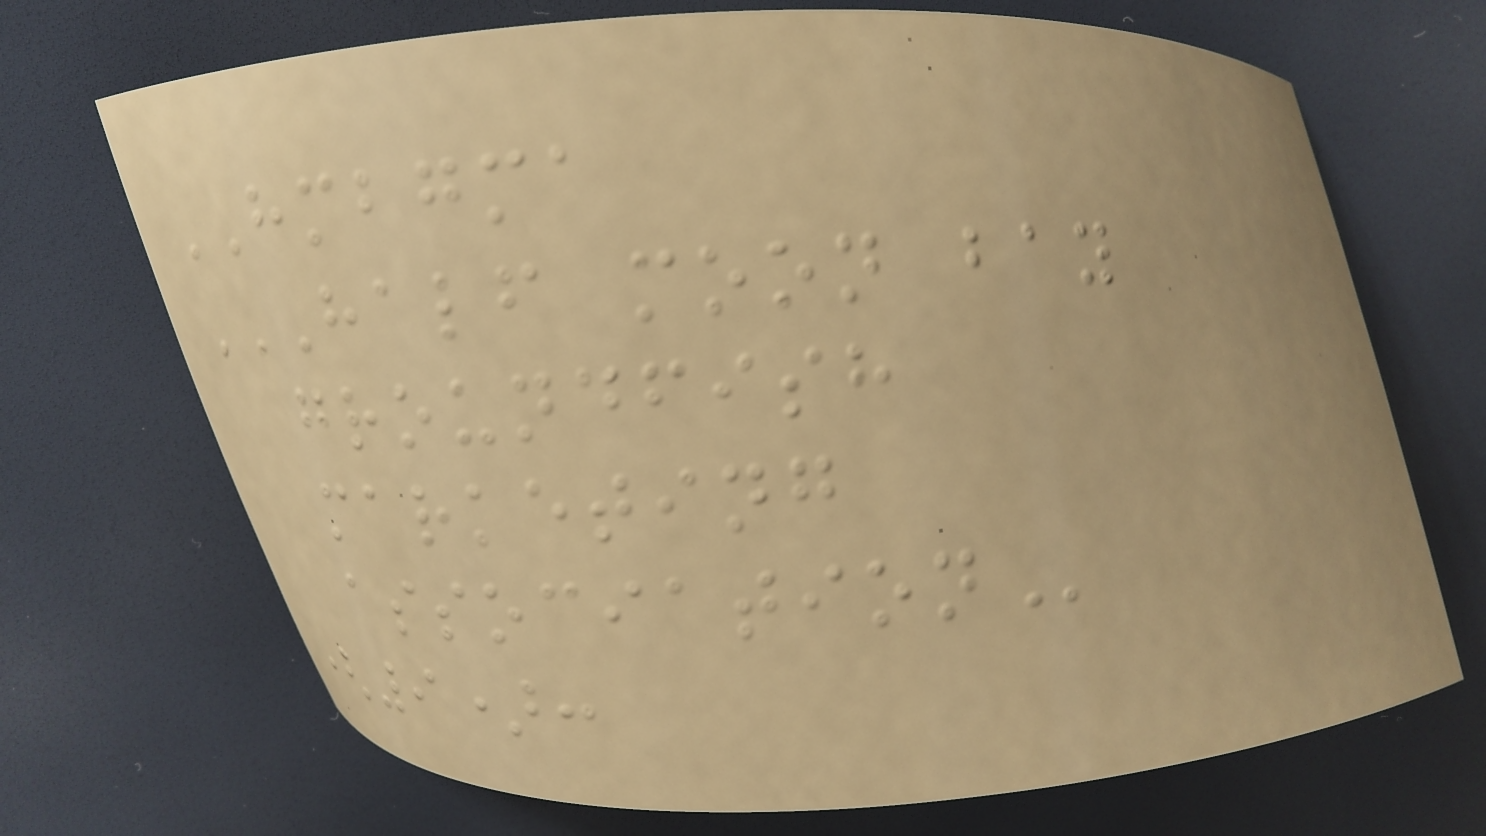HMBGMA
HALF MOON BAY
GROUNDFISH
MARKETING
ASSOCIATION
(9):
